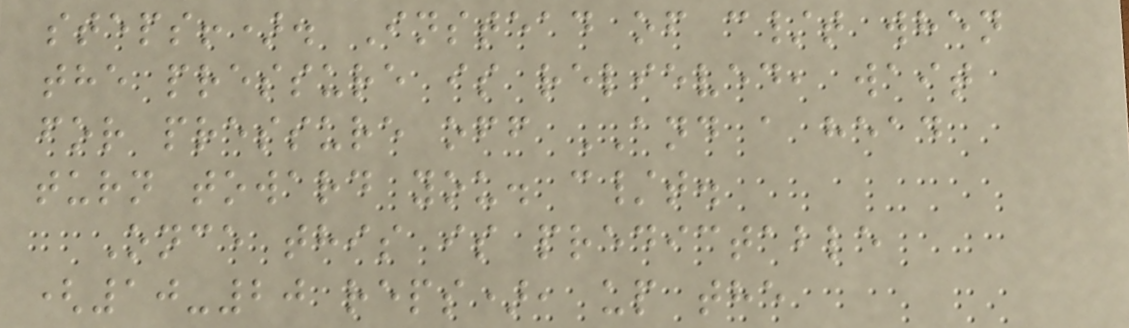steps!). Instead of c/t when
the pressure is relieved, wait
for pressure off AND a head
turn toward you. c/t.
Once this is predictable
(10-20 reps), up the
